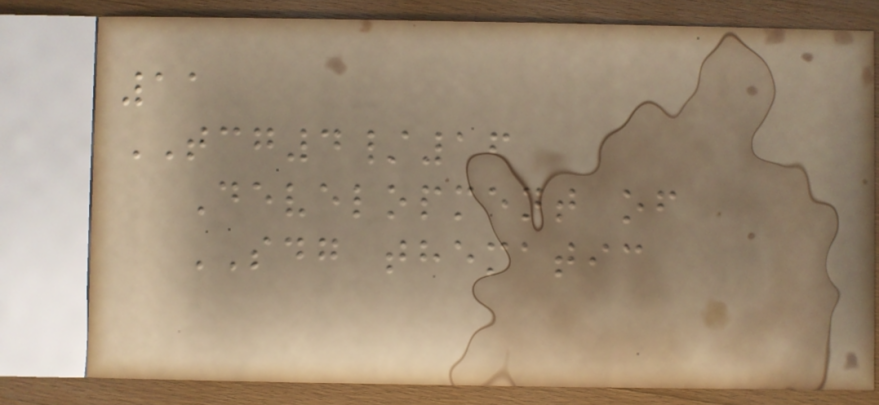11
TCG4/16
Development of
SDG thematic
